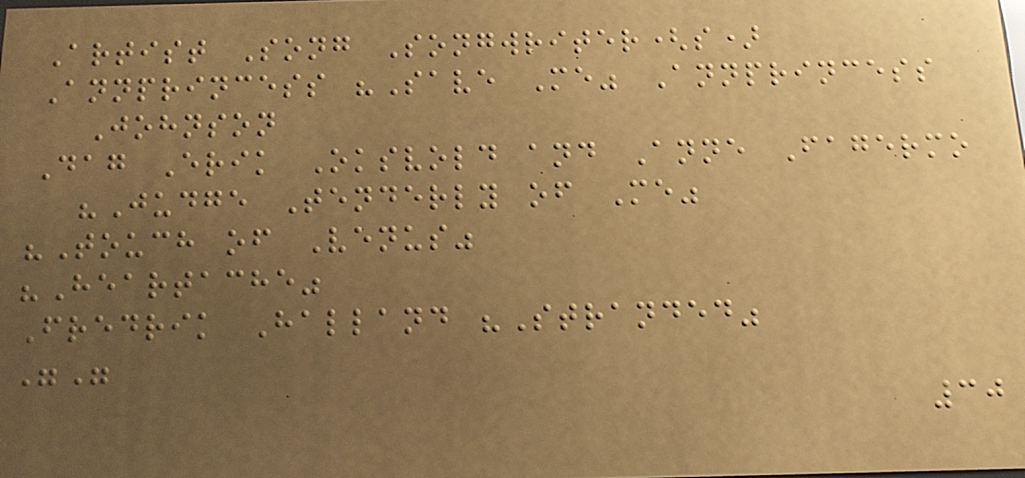Artist Song Songwriter(s)
Annprincess "Save Me" Annprincess
Johnson
Dag Erik Oksvold and Anne Fagermo
"Judge Tenderly of Me"
"Touch of Venus"
"Heartache"
Fredrik Halland "Stranded"
""
30
